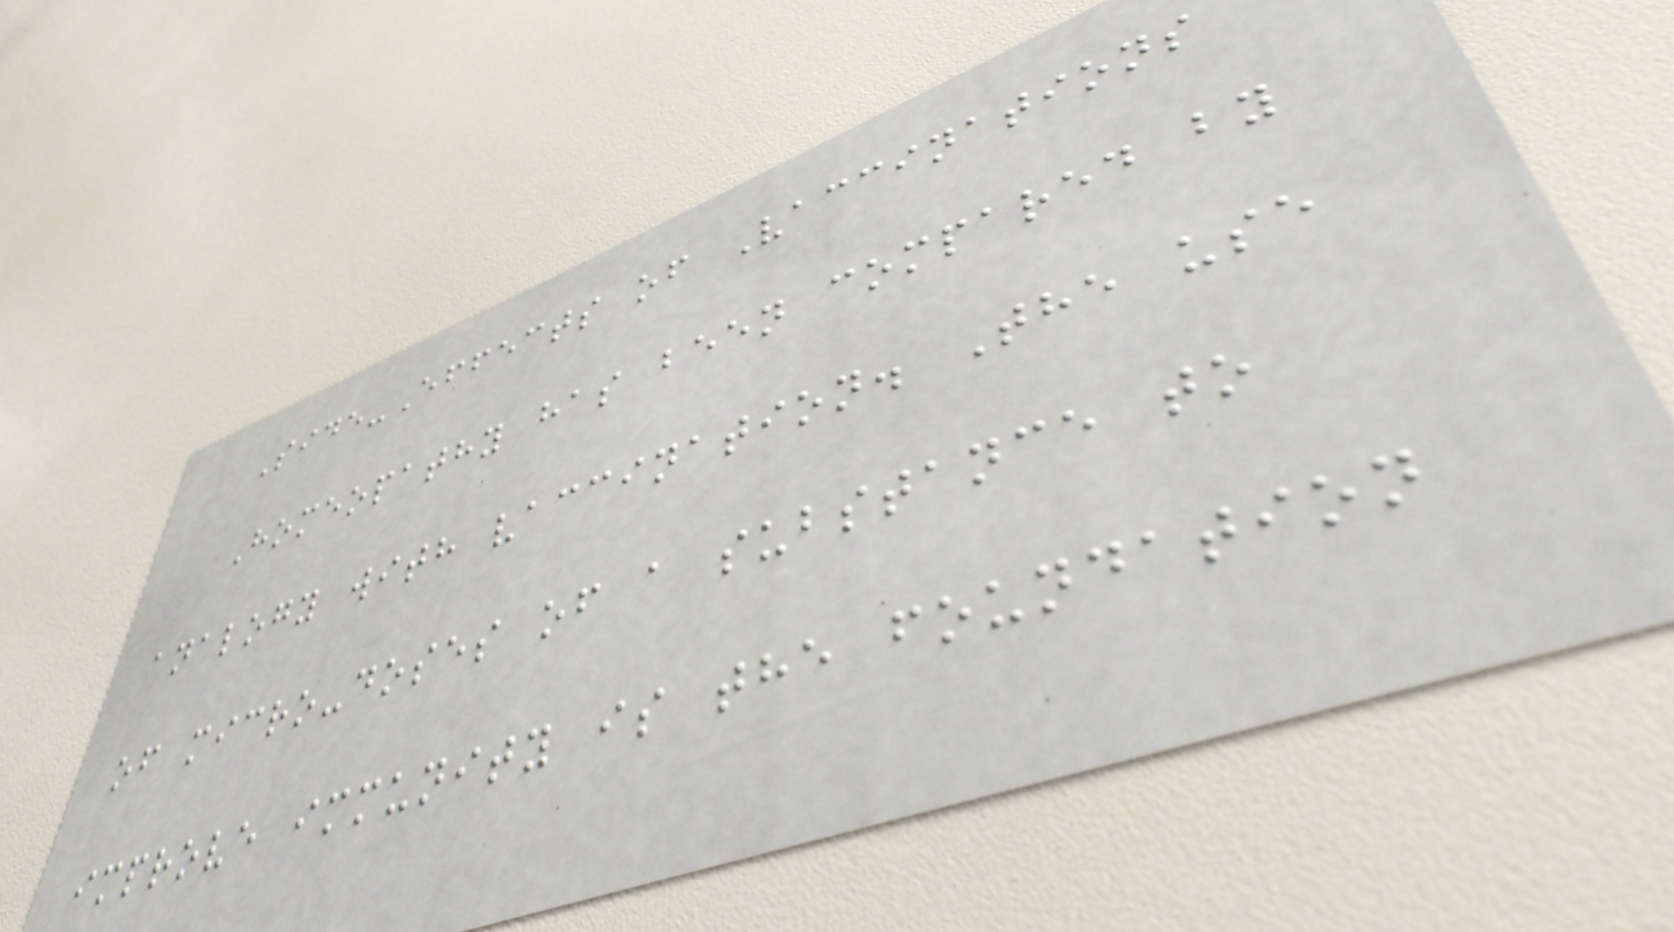Side-Effects of Vaccinations
Homeopathy has been compared by
analogy with vaccination. The use
of micro-doses of a substance to
improve immunity is the foundation
